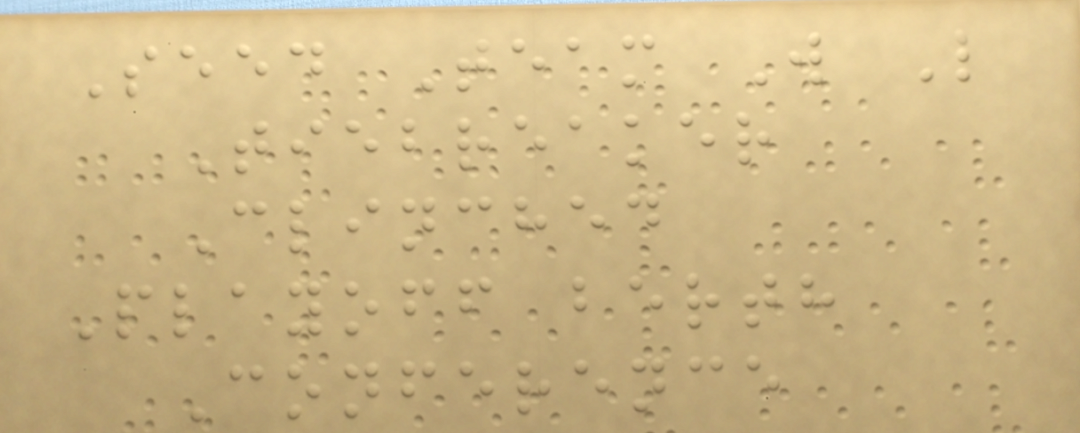Seed Team W L
Tiebreaker
Clinched
Playoff berth
Conference
